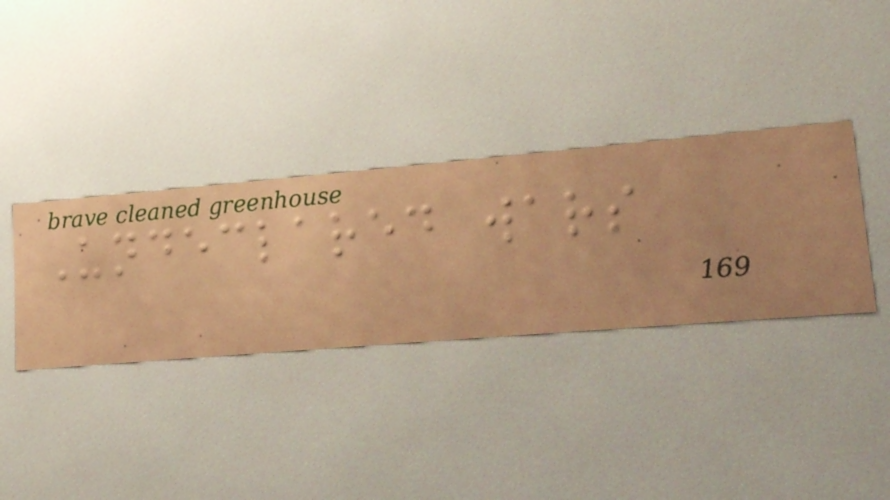Undeclared wars
